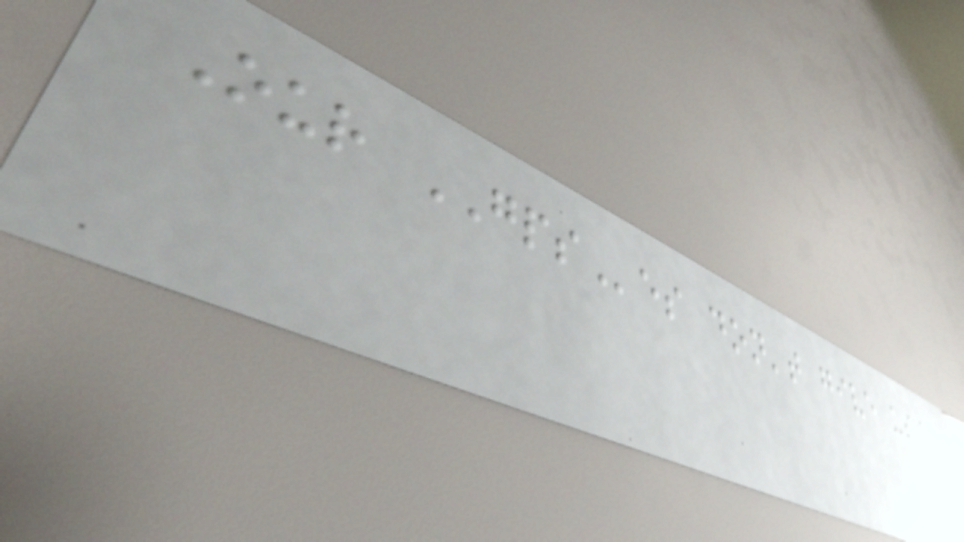Our GPSes don't give us
